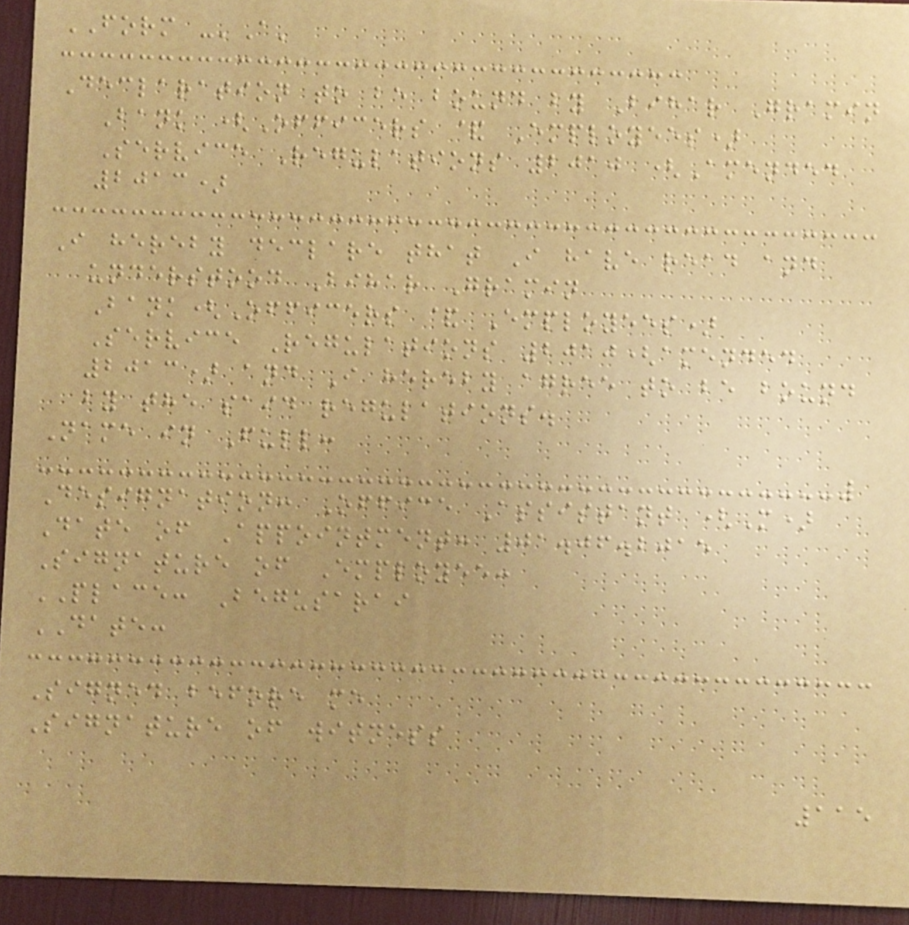FORM -'A'
Declaration to be bound by Bihar Gramin
Bank (Officers & Employees)
Service Regulations 2010 (Amended
2013)
I hereby declare that I have read and
understood Bihar Gramin
Bank(Officers & Employees)
Service Regulations 2010(amended
2013) and I hereby agree to be bound
by the said regulations.
Name in Full:
Designation: Office Assistant (M)
Date of Appointment: 01.06.2015
Signature of Employee:
PLACE: Begusarai
DATE:
Signed before me
Signature of witness
115
